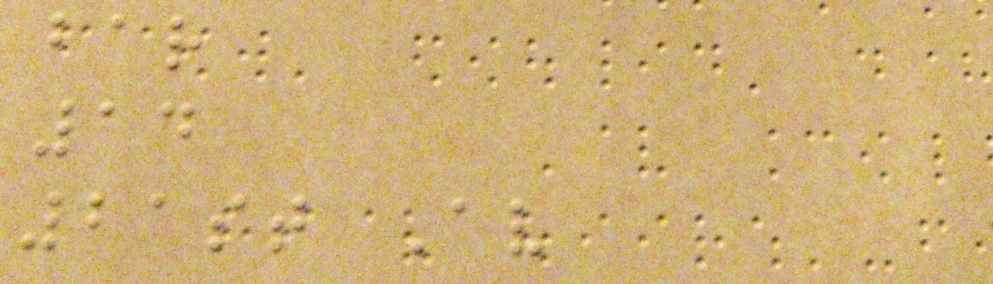bar
14
21st Av
